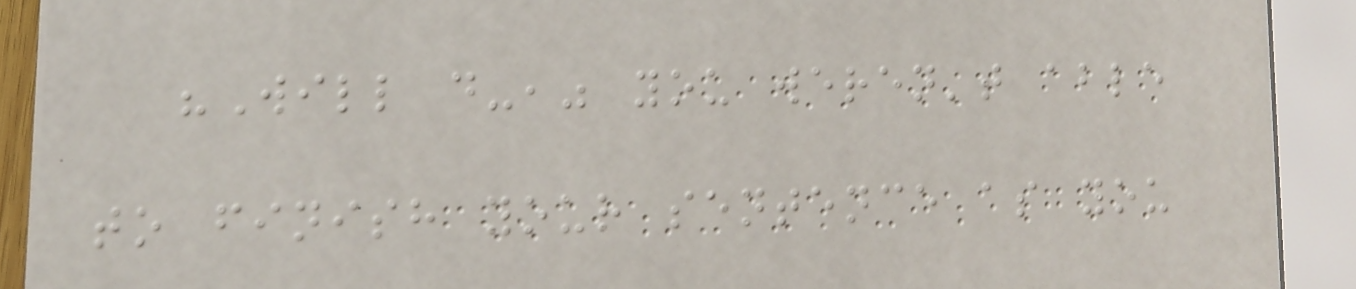"Will d-," you weren't able
to finish your sentence as you
